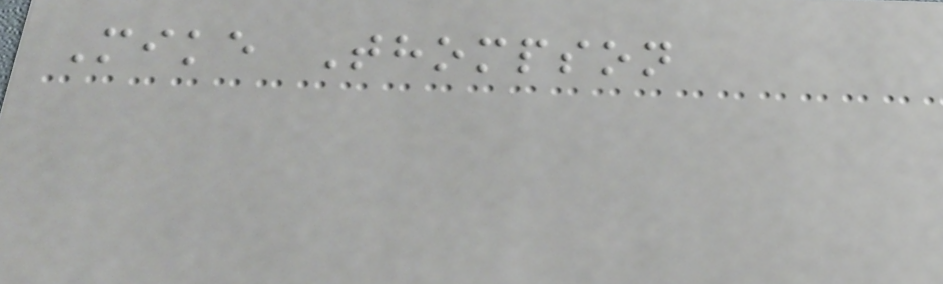Mike Thompson
